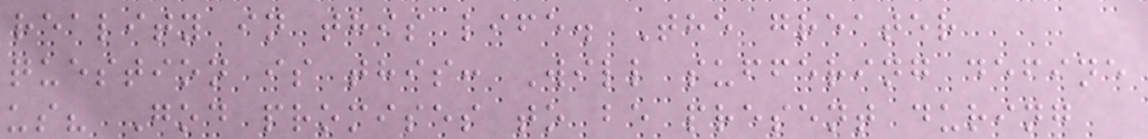reality in this life. The greater
question is this: Will suffering define
us? God promises to be present during
